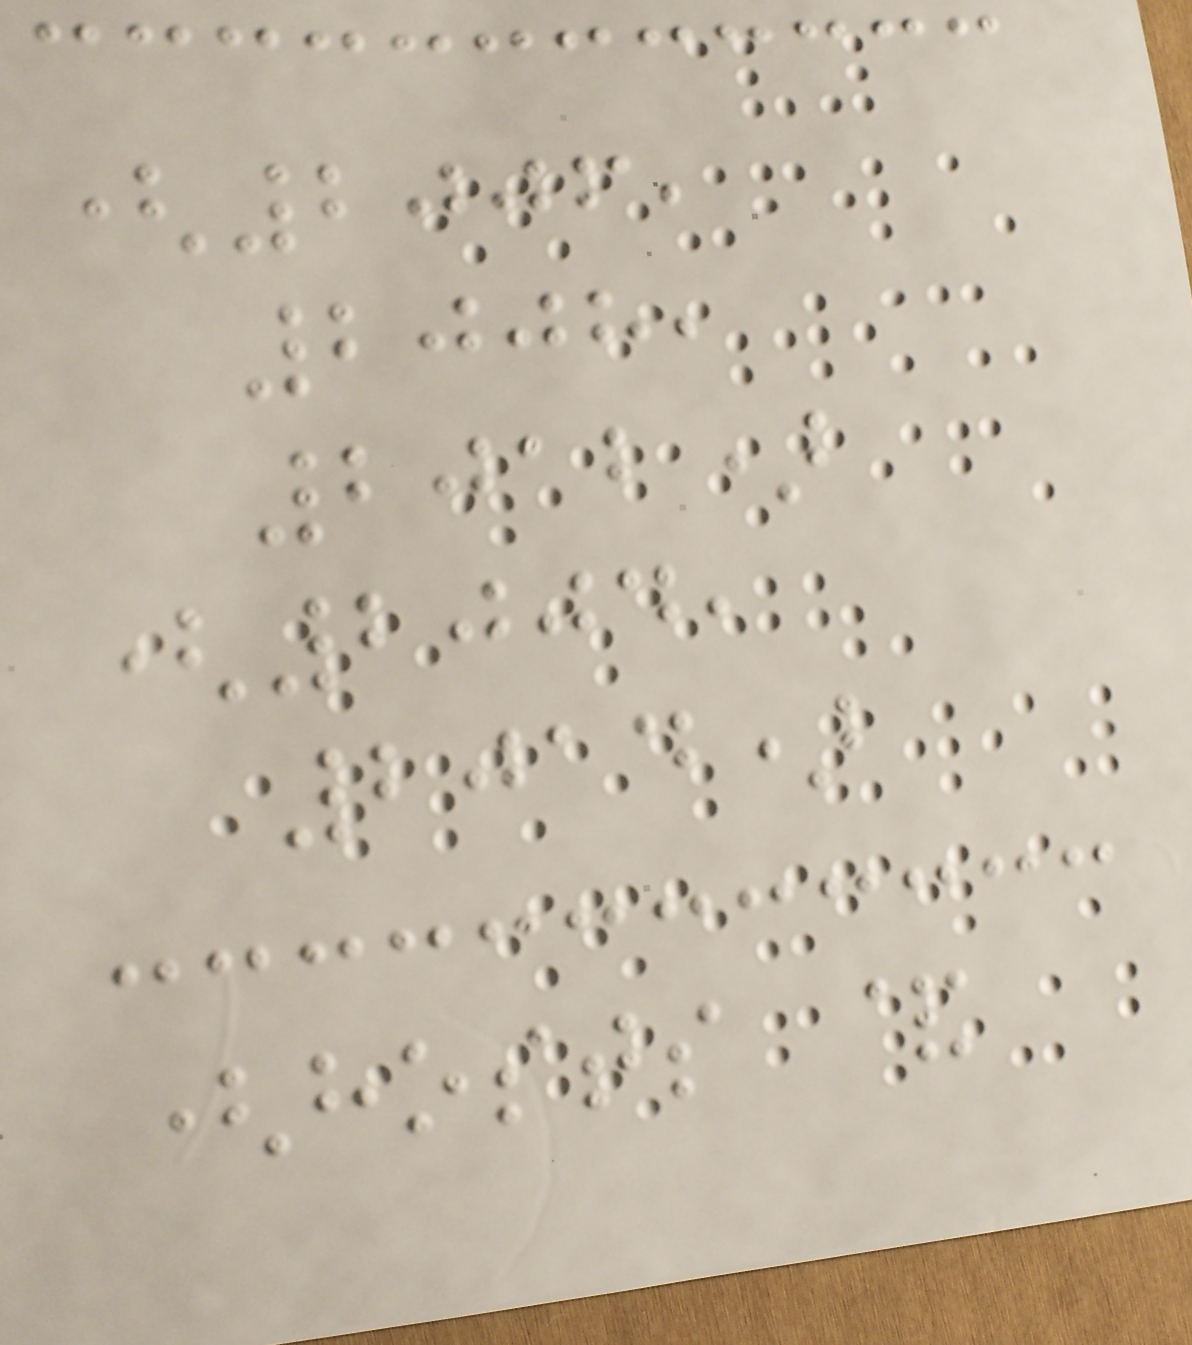(2006,
2008,
2012)
(2004,
2014)
(hosts &
